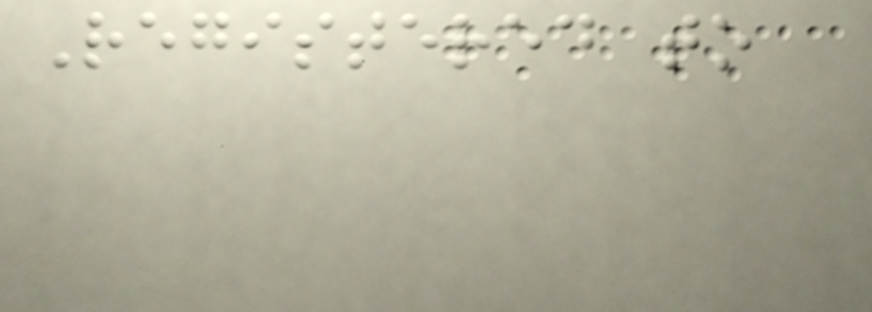Registered to
